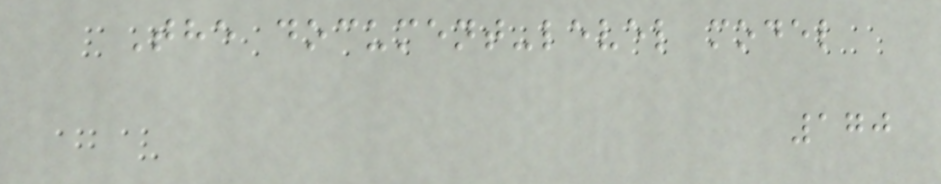The document-level model
170
